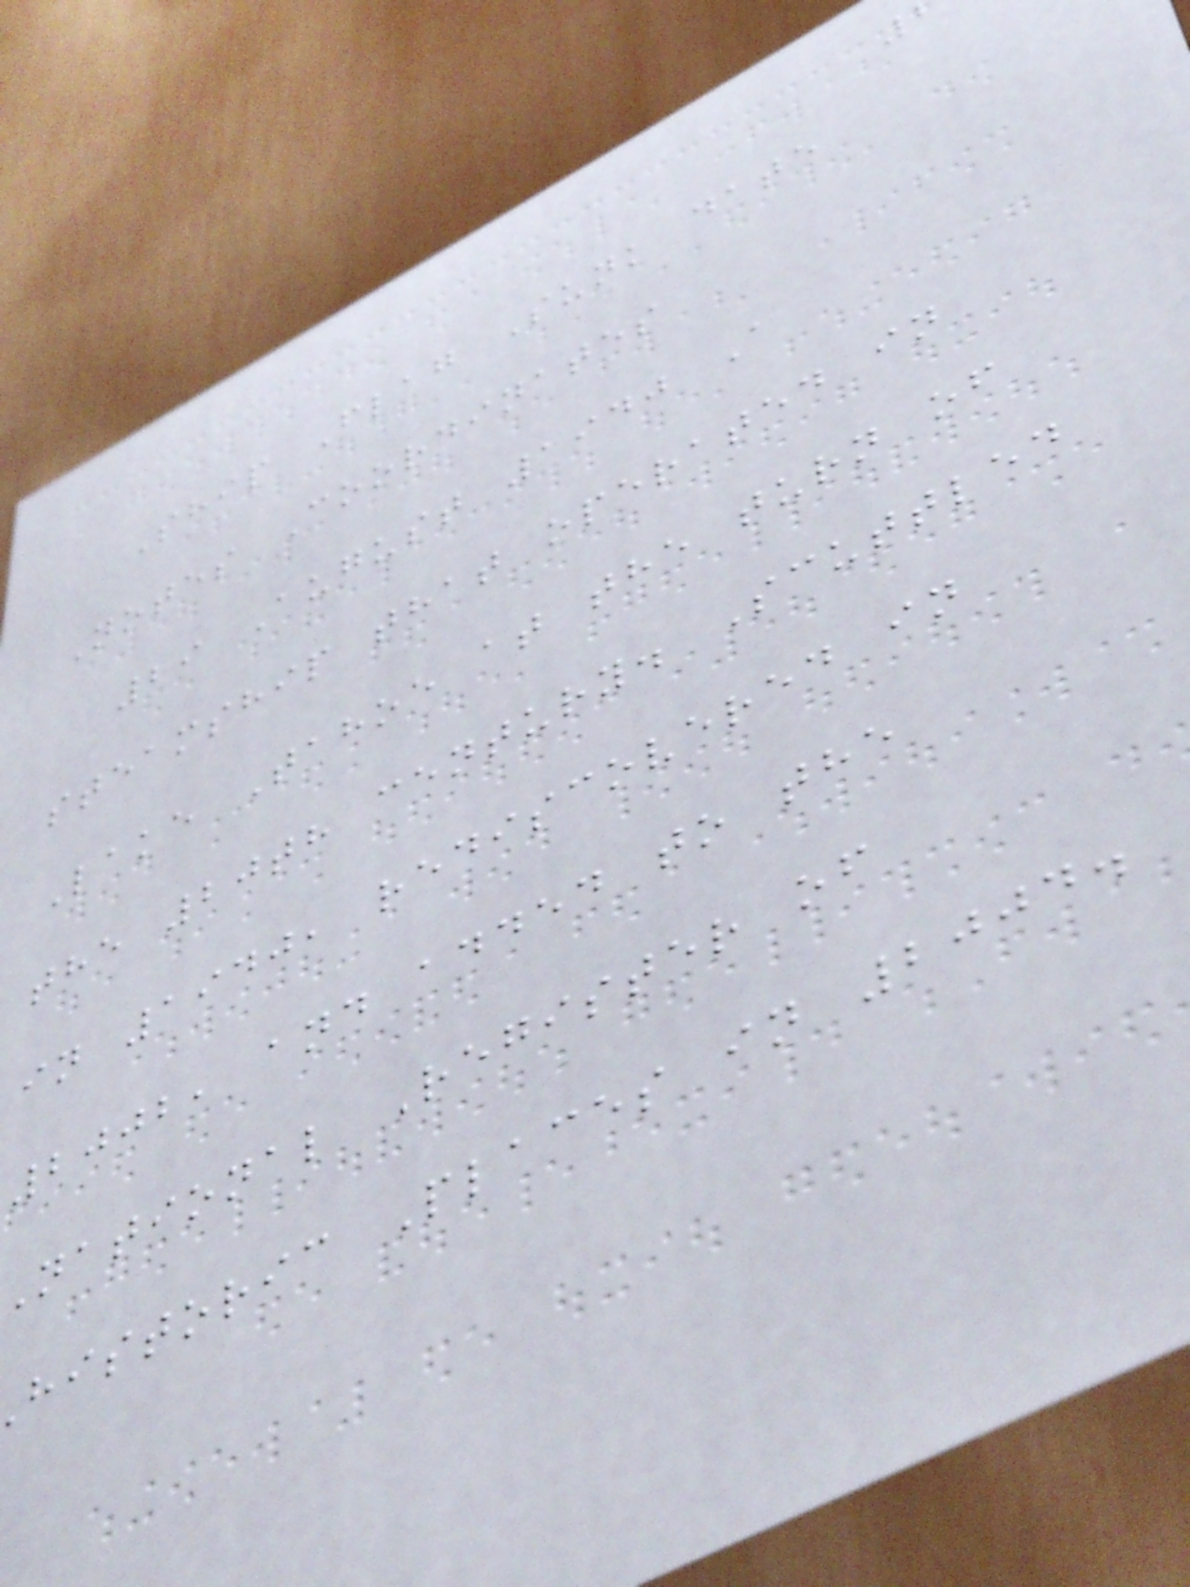Ship Flag Sunk date
Notes Coordinates
29 August 1940 A
steamship that operated in
Lake Tahoe at the turn of
the 20th century. Scuttled
in 1940, rediscovered in
2002, and added to the
national Register of
historic Places in 2004.
